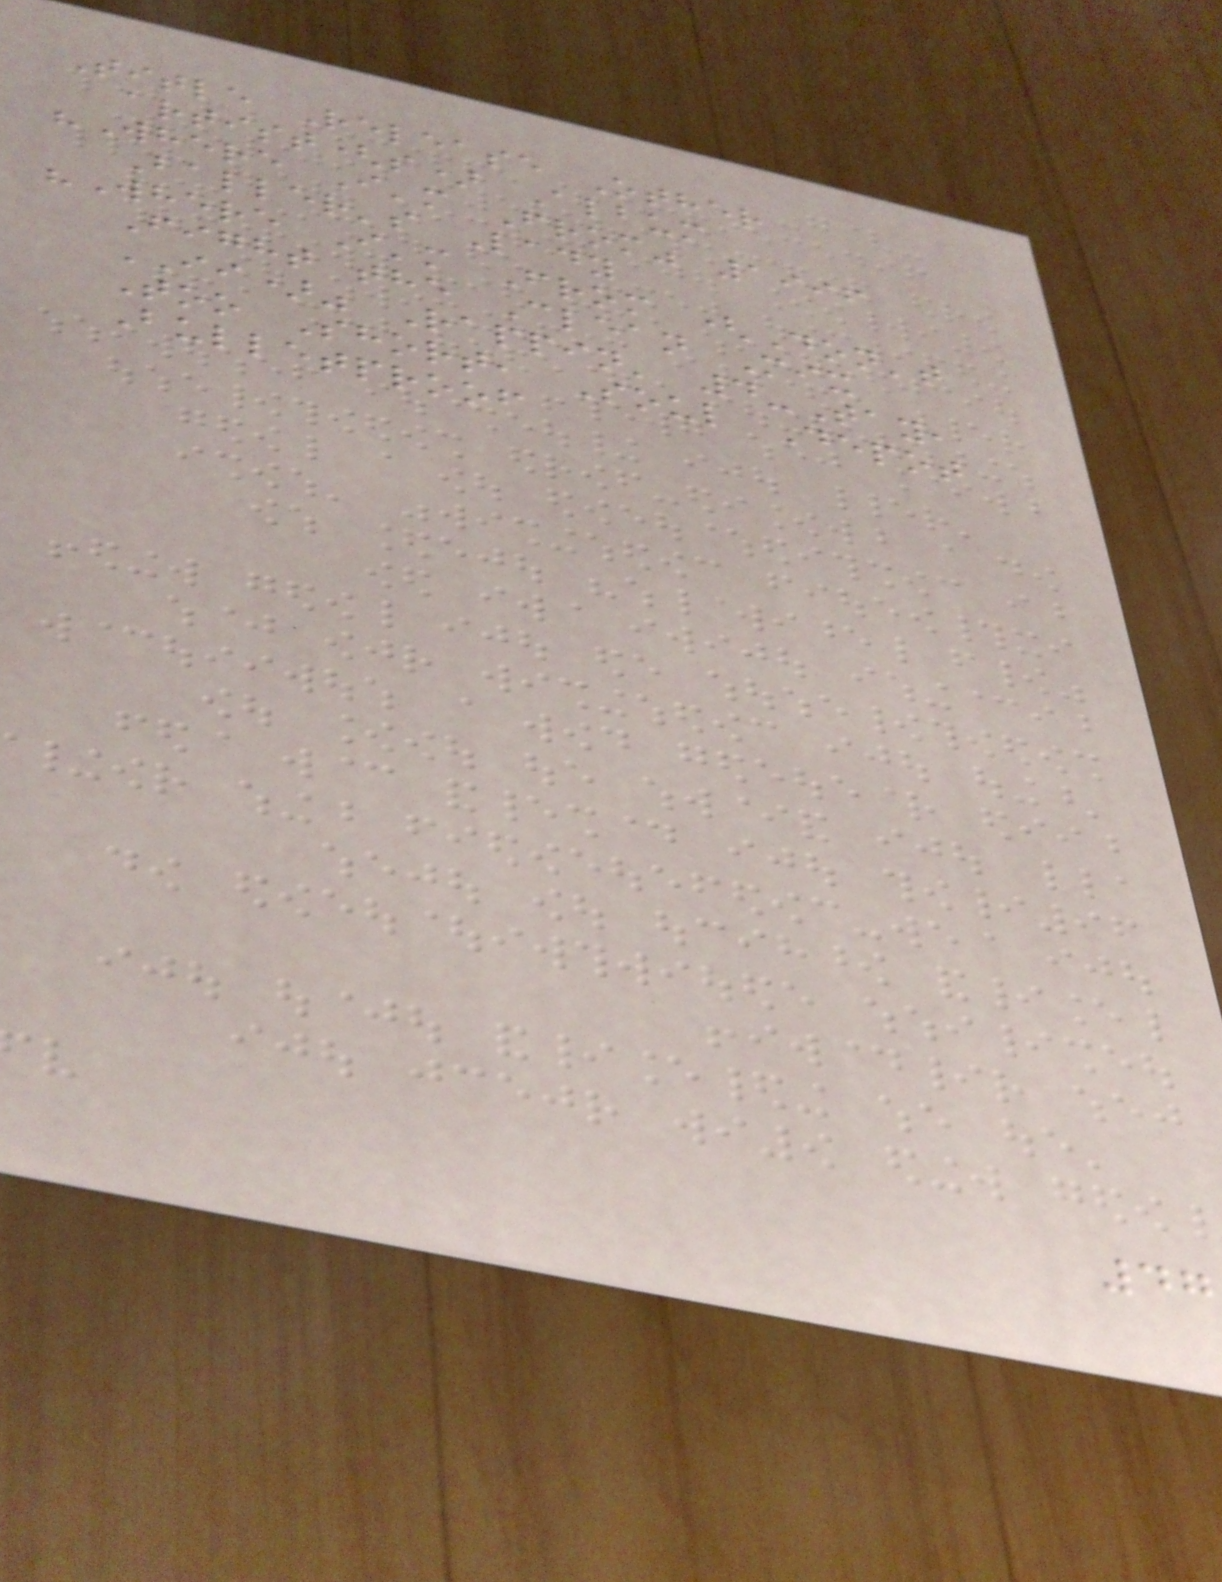Title Release Other
artist(s) Album
"Where I'm From" 1996
Baller's Lady
"Where I'm From (Don't
Fight the Clean Mix
II)" Rappin' 4-Tay,
Too Short, Soul Depot
Bulletproof
47
